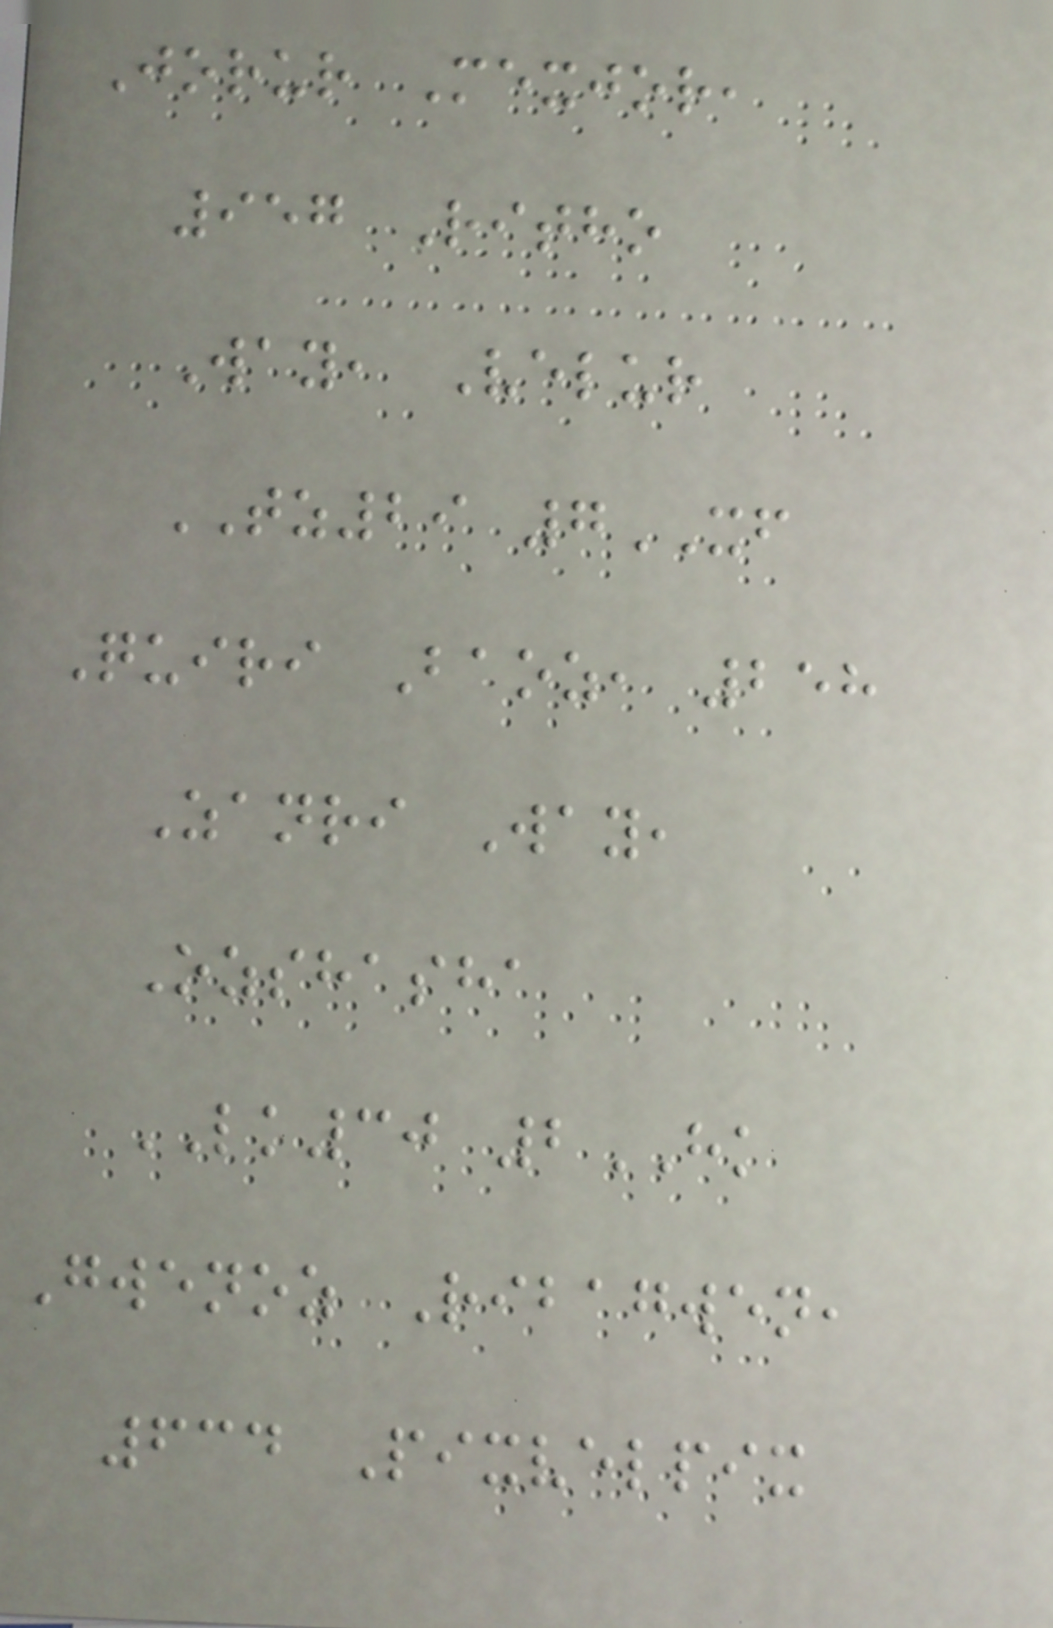Jorur Mexjor,
957 Ritho
Way, Velur
TZ29 7XF
Quiri Baoz, 258
Zanri Way,
Ozshasha
LK30 2HK
Gwenoz Ribagwen,
634 Pixvelpix
